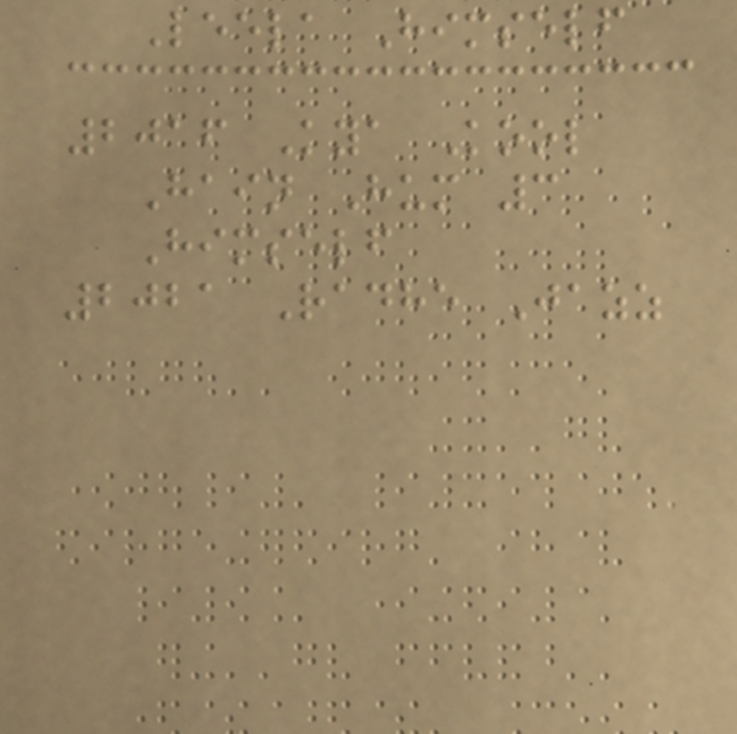Leela Himself
2016 Kya Kool
Hain Hum 3
Himself
2021 Radhe Jazz
